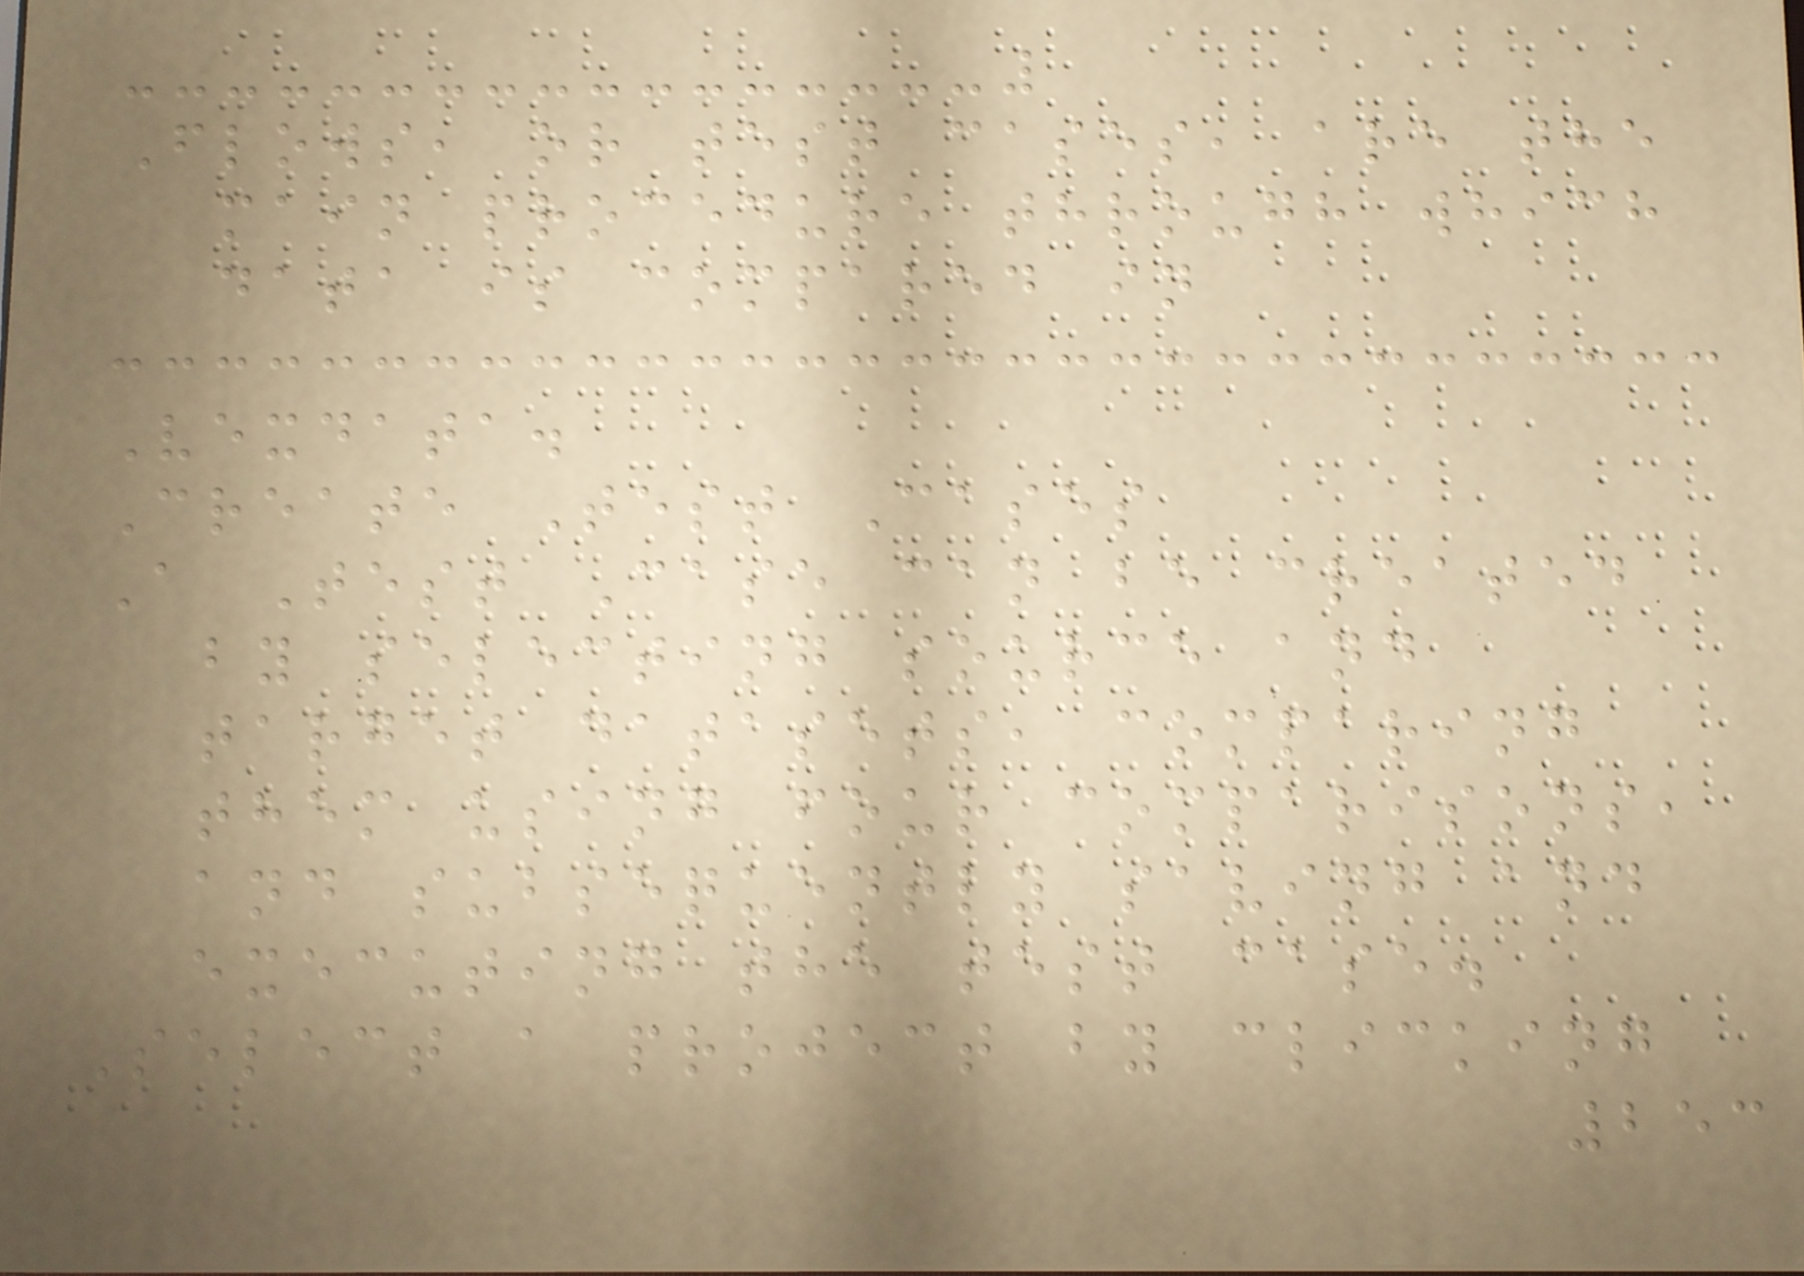Flows, or test cases, are the
main procedure through which
data is compared in
Vexdata.
Create Test Cases
A Test Case can be created
by selecting source and
target datasets, comparing
them using four comparisons,
and subsequently saving and
executing the test case.
Select a project by clicking
253
